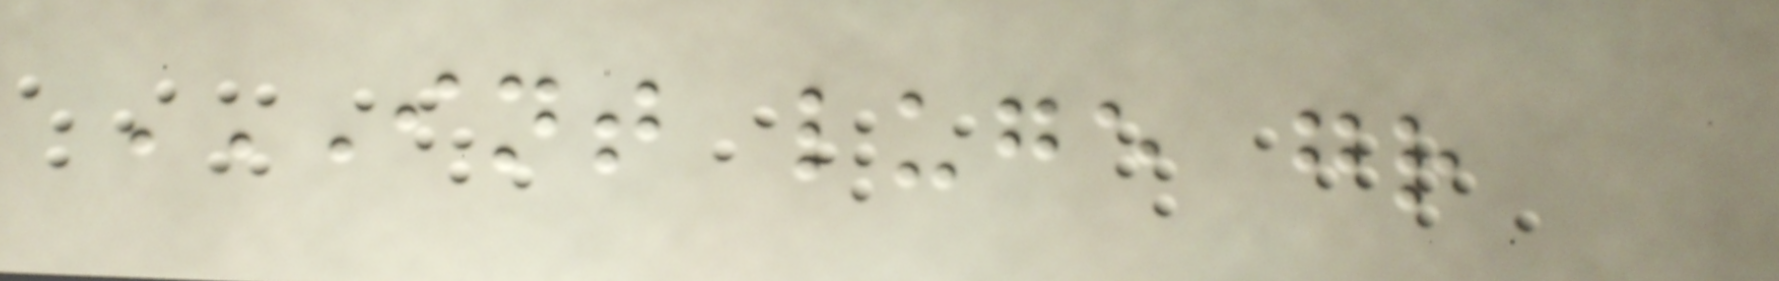INT LUGE GR
